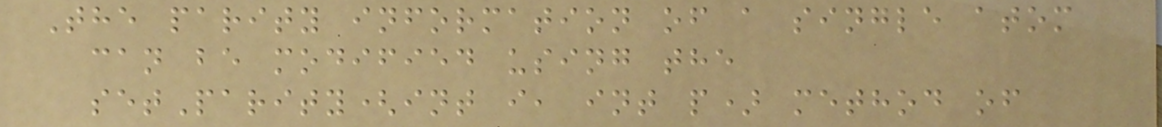The parity information of a single atom
can be modified using the
setParity(int i, int p) method of
